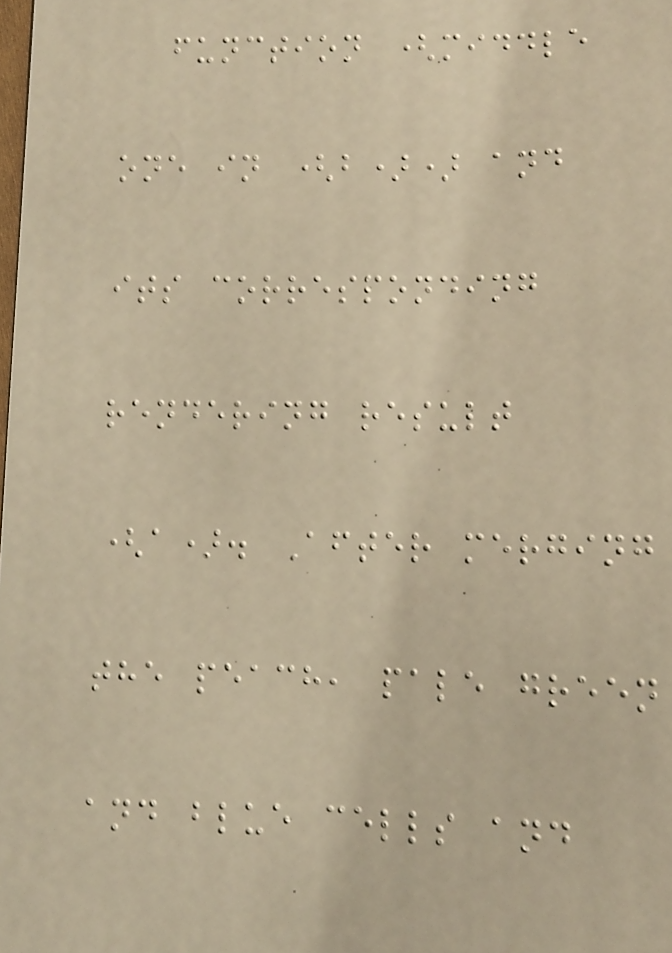function (middle
one in (b)) and
its corresponding
rendering result
(a). After merging
the peach, pale green
and blue cells and
